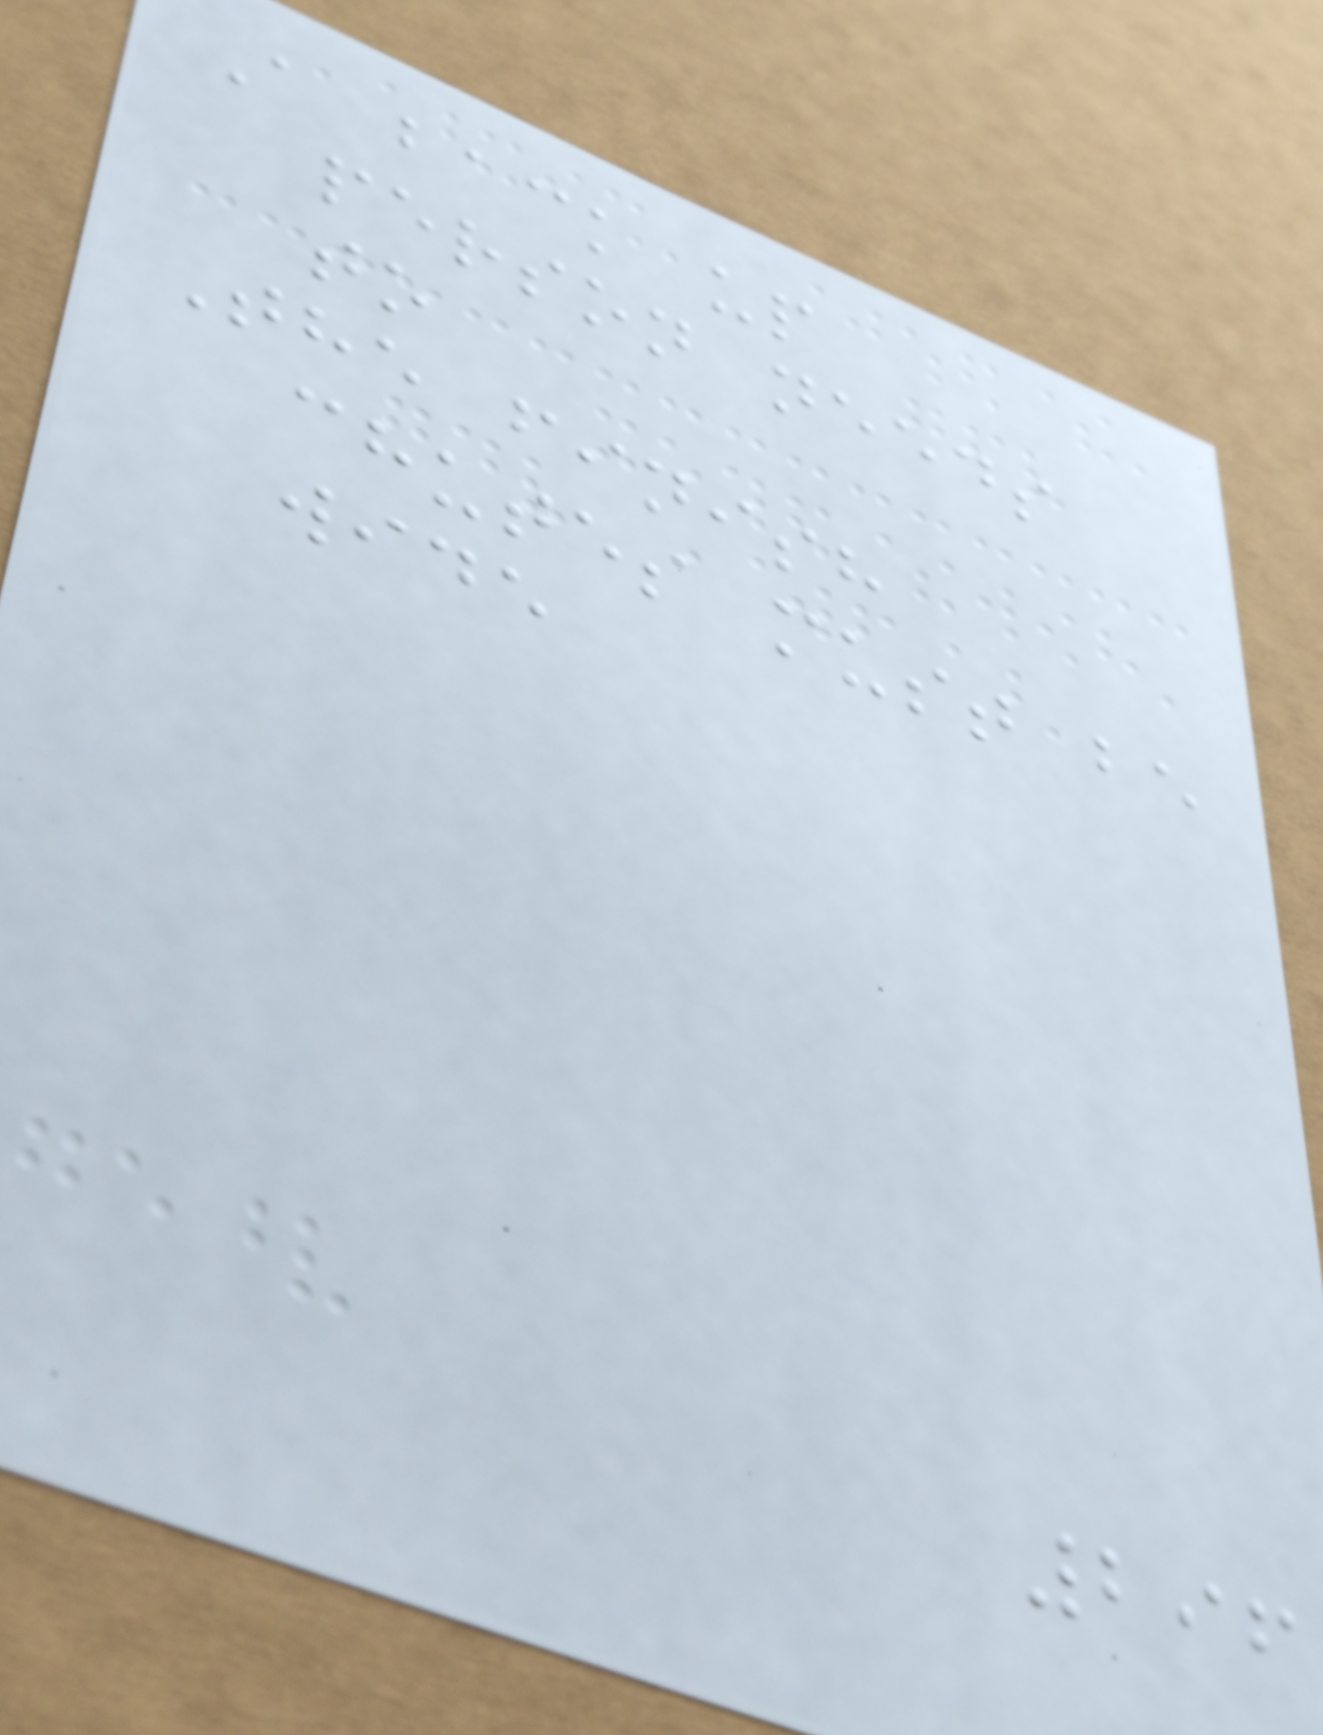A back up
person needs
to
The finish
chutes must be
wide
296
